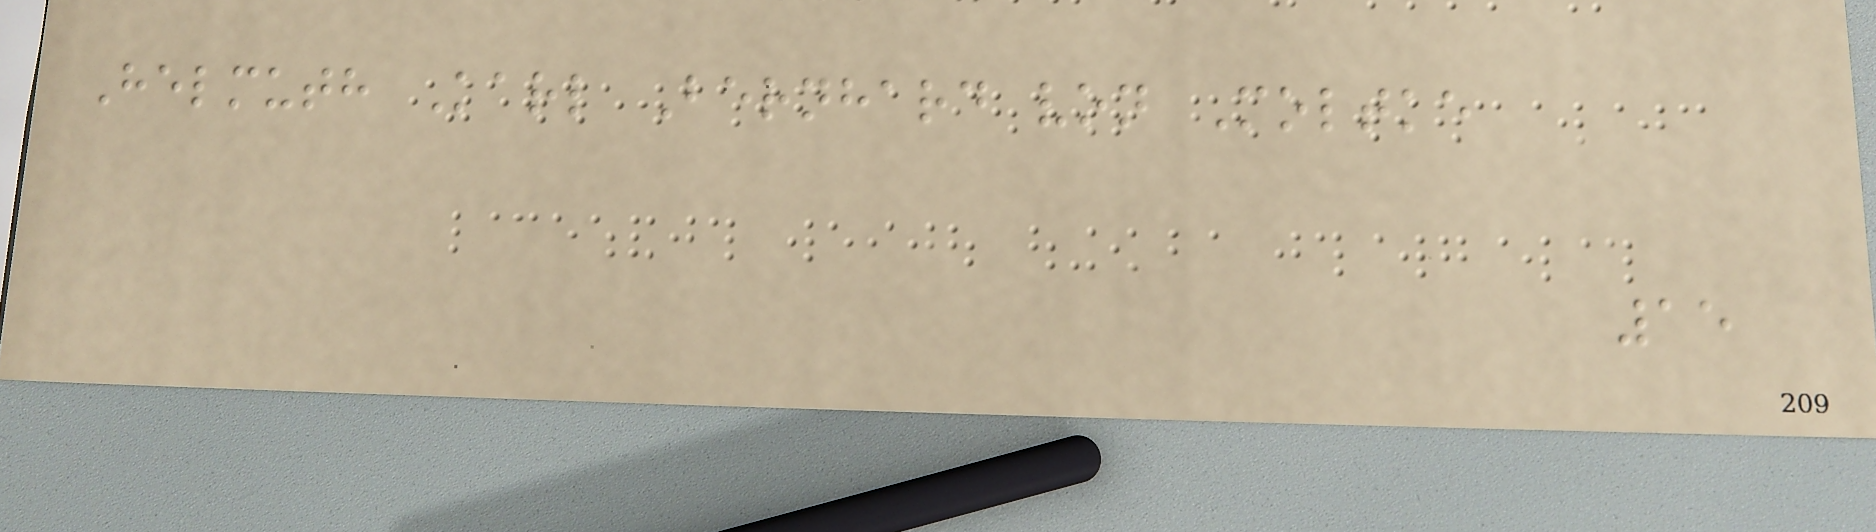Helmuth Karl Bernhard von Moltke
15
